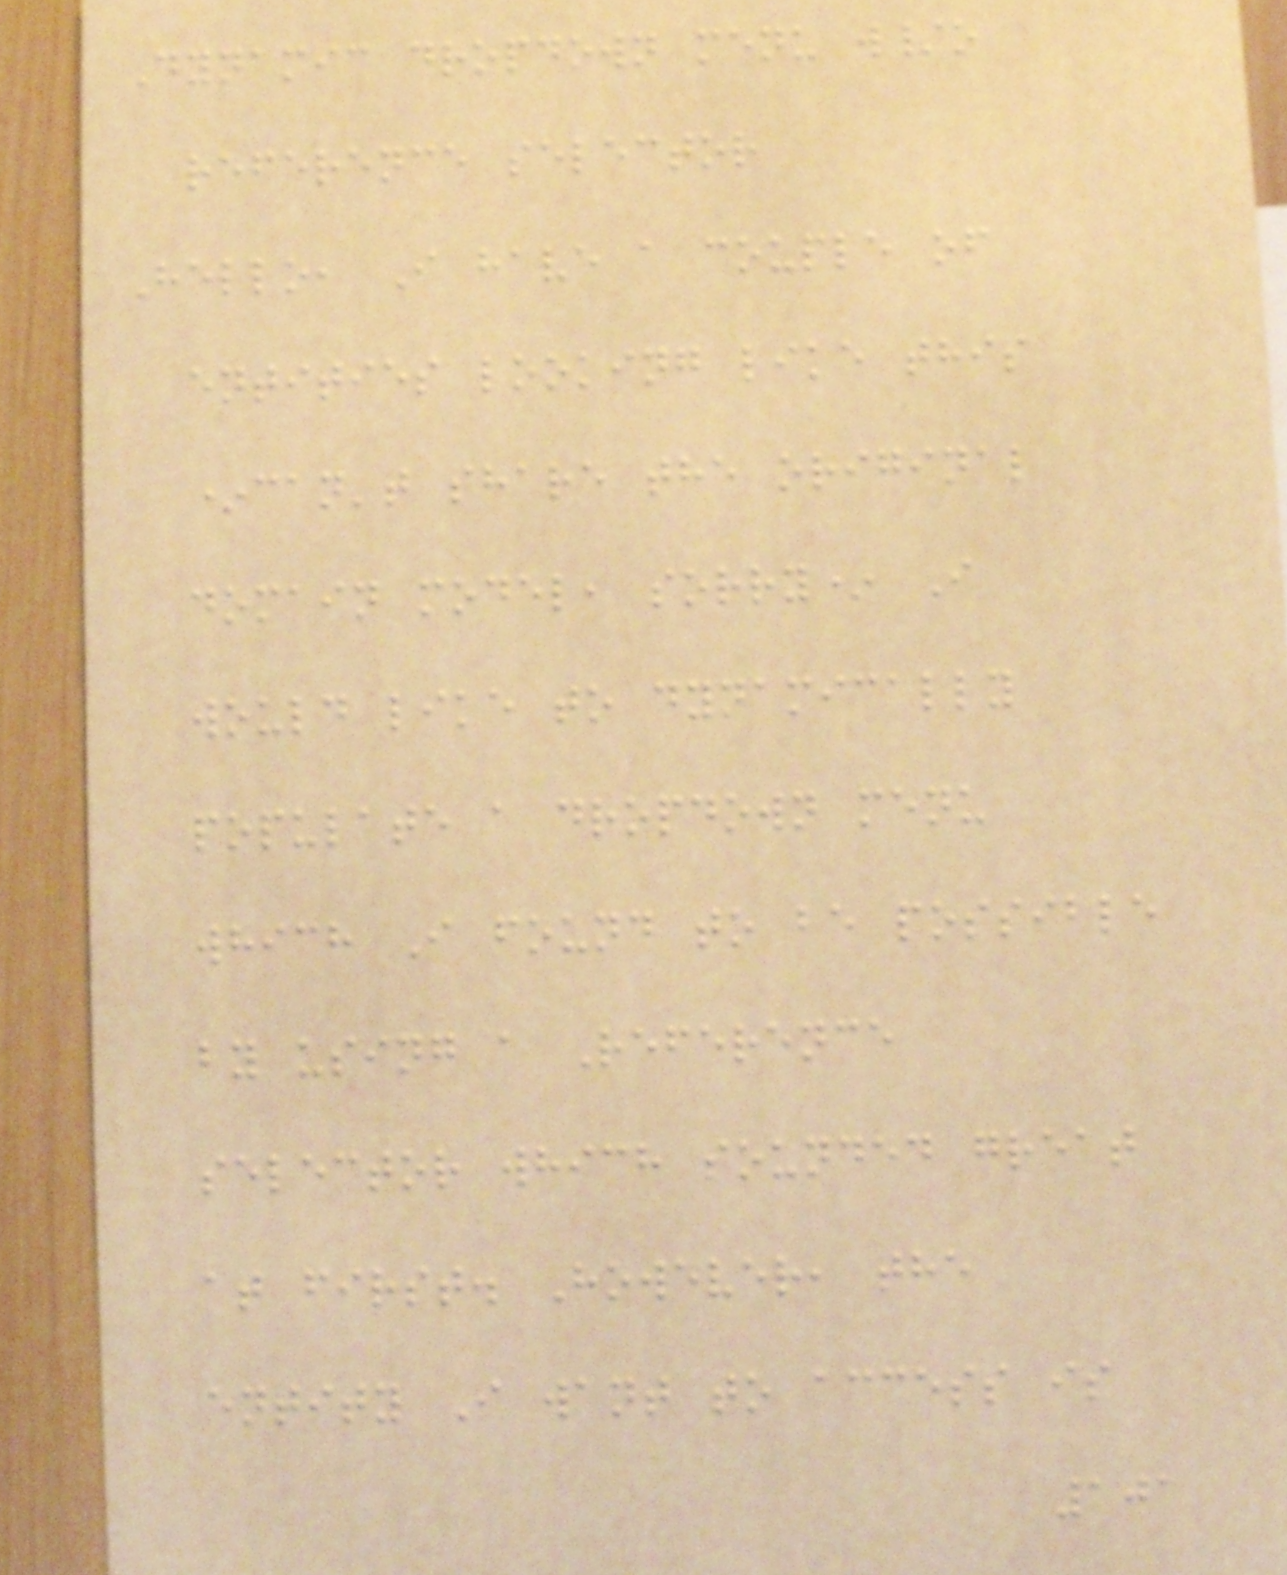Dynamic dropdown menu w/o
reference selector
Hello, I have a couple of
entities looking like this
*can't share the original
domain model, sorry* I
would like to dynamically
populate a dropdown menu
which I found to be possible
by using a Reference
selector which sounded great
at first. However, the
entity I want to access is
101
